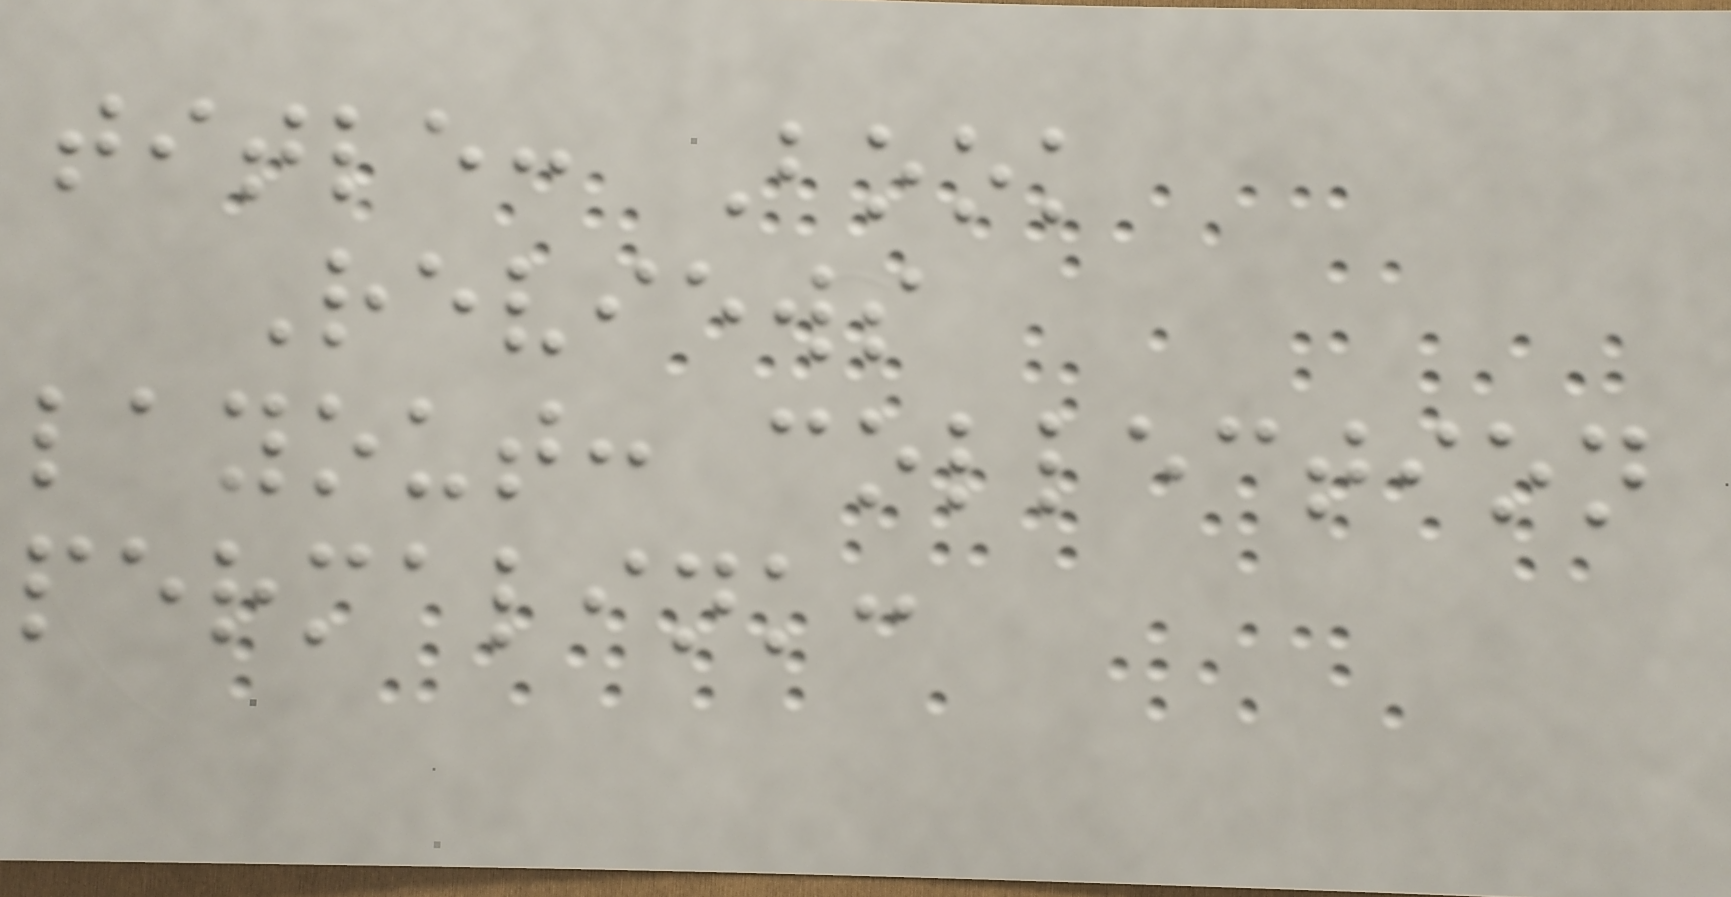title: Book
Reviews
layout: collection
permalink:
